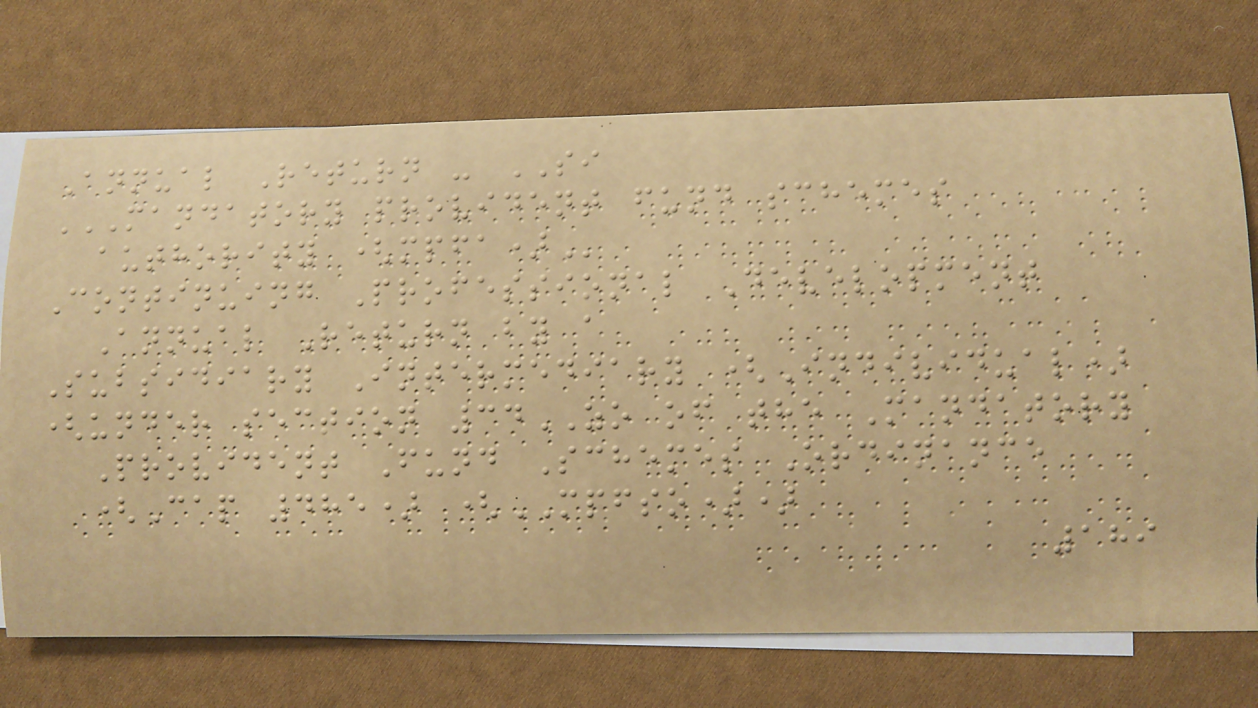Annual Return - SI
MANDATORY PROVIDENT FUND SCHEMES
AUTHORITY (MPFA)
Continuing Professional Development
Annual Return by a
Subsidiary Intermediary (Individual)
(under section 34ZO of the Mandatory
Provident Fund Schemes Ordinance
(Cap 485) (MPFSO))
189
